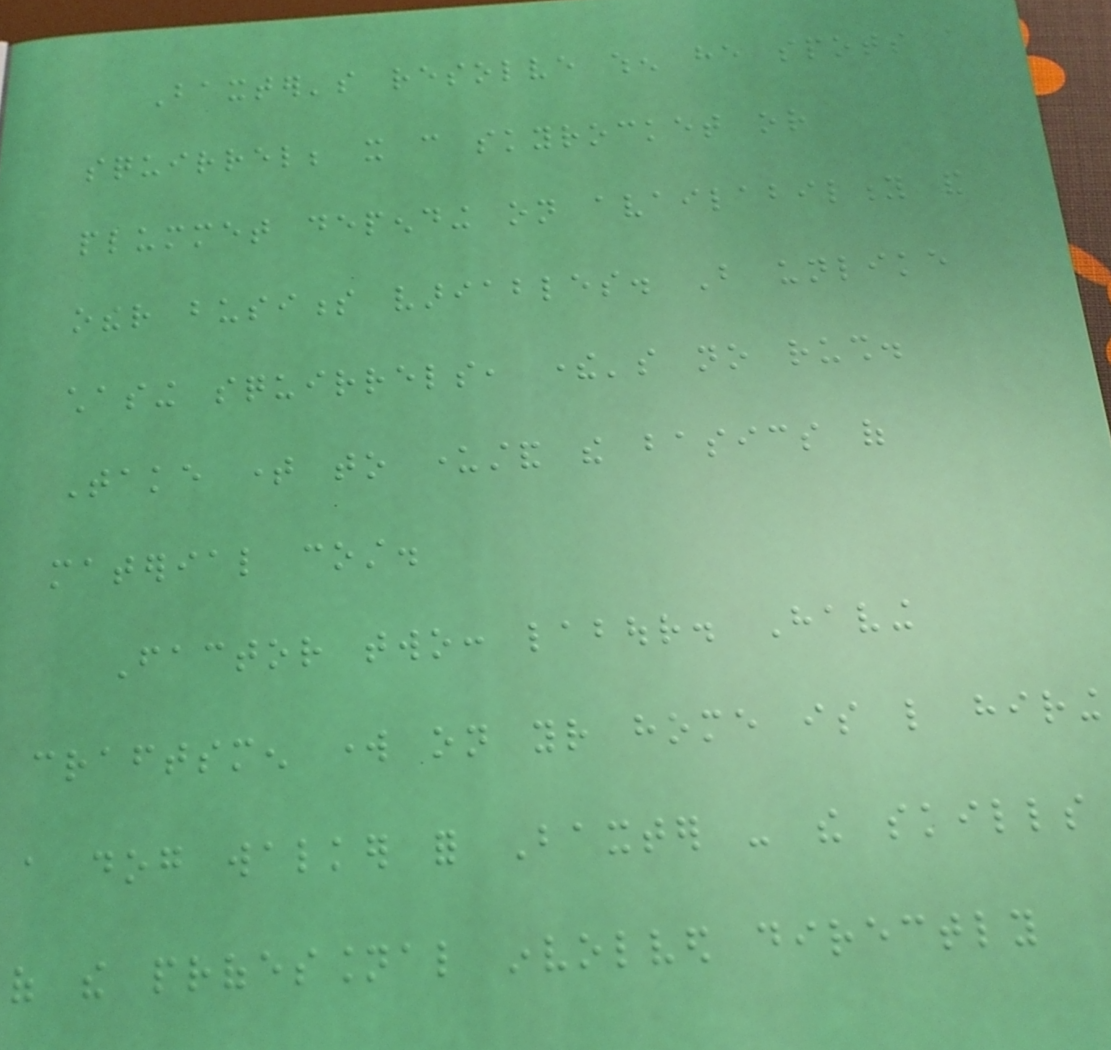Baxter's resolve when he spots a
squirrel; it can skyrocket or
plummet depending on availability and
other business variables. But unlike
chasing squirrels, there's no rush.
Take time to understand the basics of
material cost.
Factor two: labour. Having
craftsmen work on your home is like hiring
a dog walker for Baxter - the skills
of the professional involved directly
